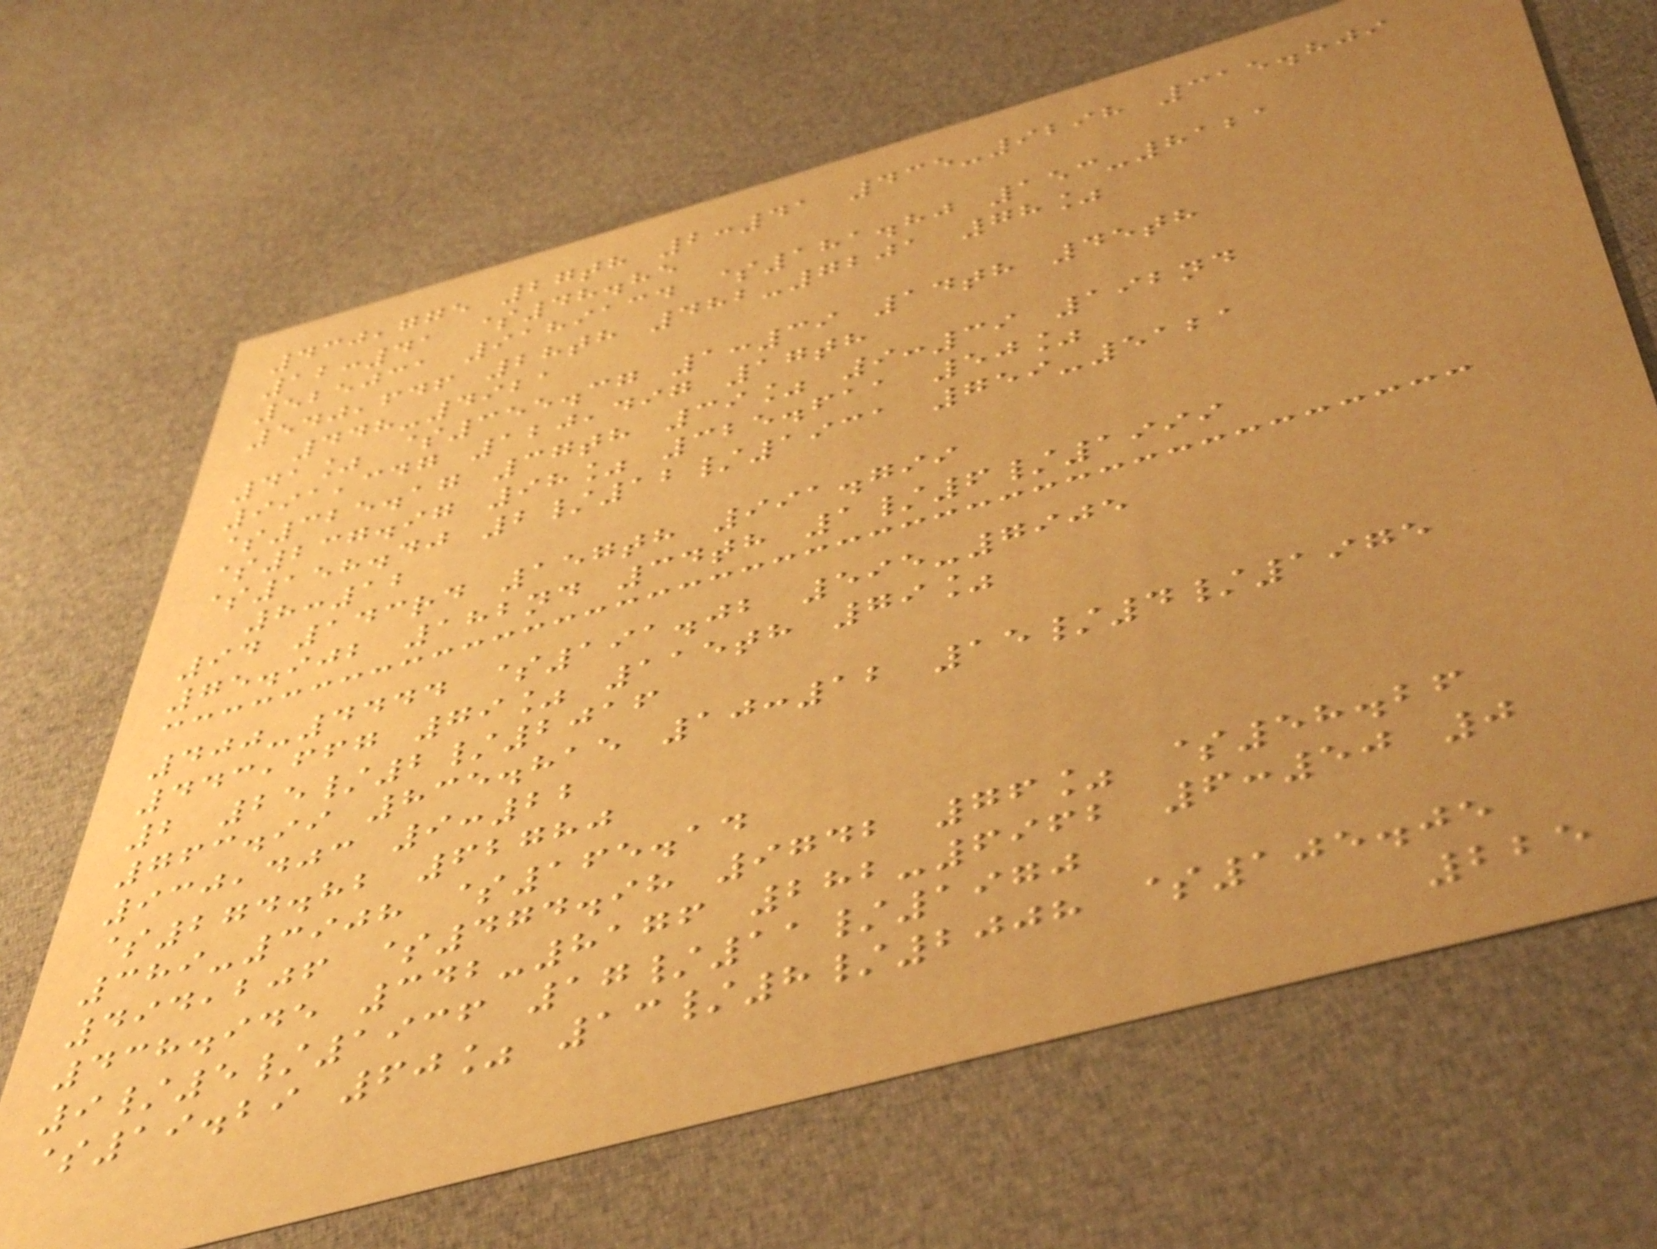430,775 27th 2:41 435-9298 315.809
12:41 $48.85
525031 9189134 $181.80 153-8121
540,646 28th 482-7201 78%
448-4921
41% $355.37 1:39 14th 45th
991,347 120,497 17th
$325.17 37th 39% 9:39 192nd
$237.97 98% 325.611 50%
$158.40 2/12/1931 759-5121
8:12
94 143rd 157th 991.799
75.902 182nd 34th 1/6/1999
400-4444 $191.02 595-7905
443,667 79% 115th 79%
2 25/2/2016
763.99 835.815 10:12 15/4/1975
930,403 9:22
$274.82 62780
389-3908 $165.14
494,206 $474.98 9742 76% $58.26
438.945 342-8176 282-6962 6:50 0
9/5/1936 17/11/1970
$19.29 60% 13/8/2008 $105.05
225
